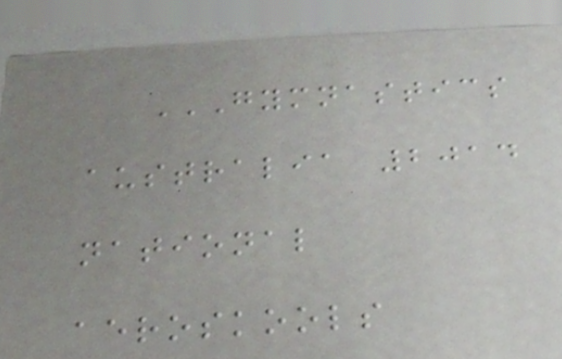GYMNASTICS
AUSTRALIA 2014
NATIONAL
AEROSKOOLS
